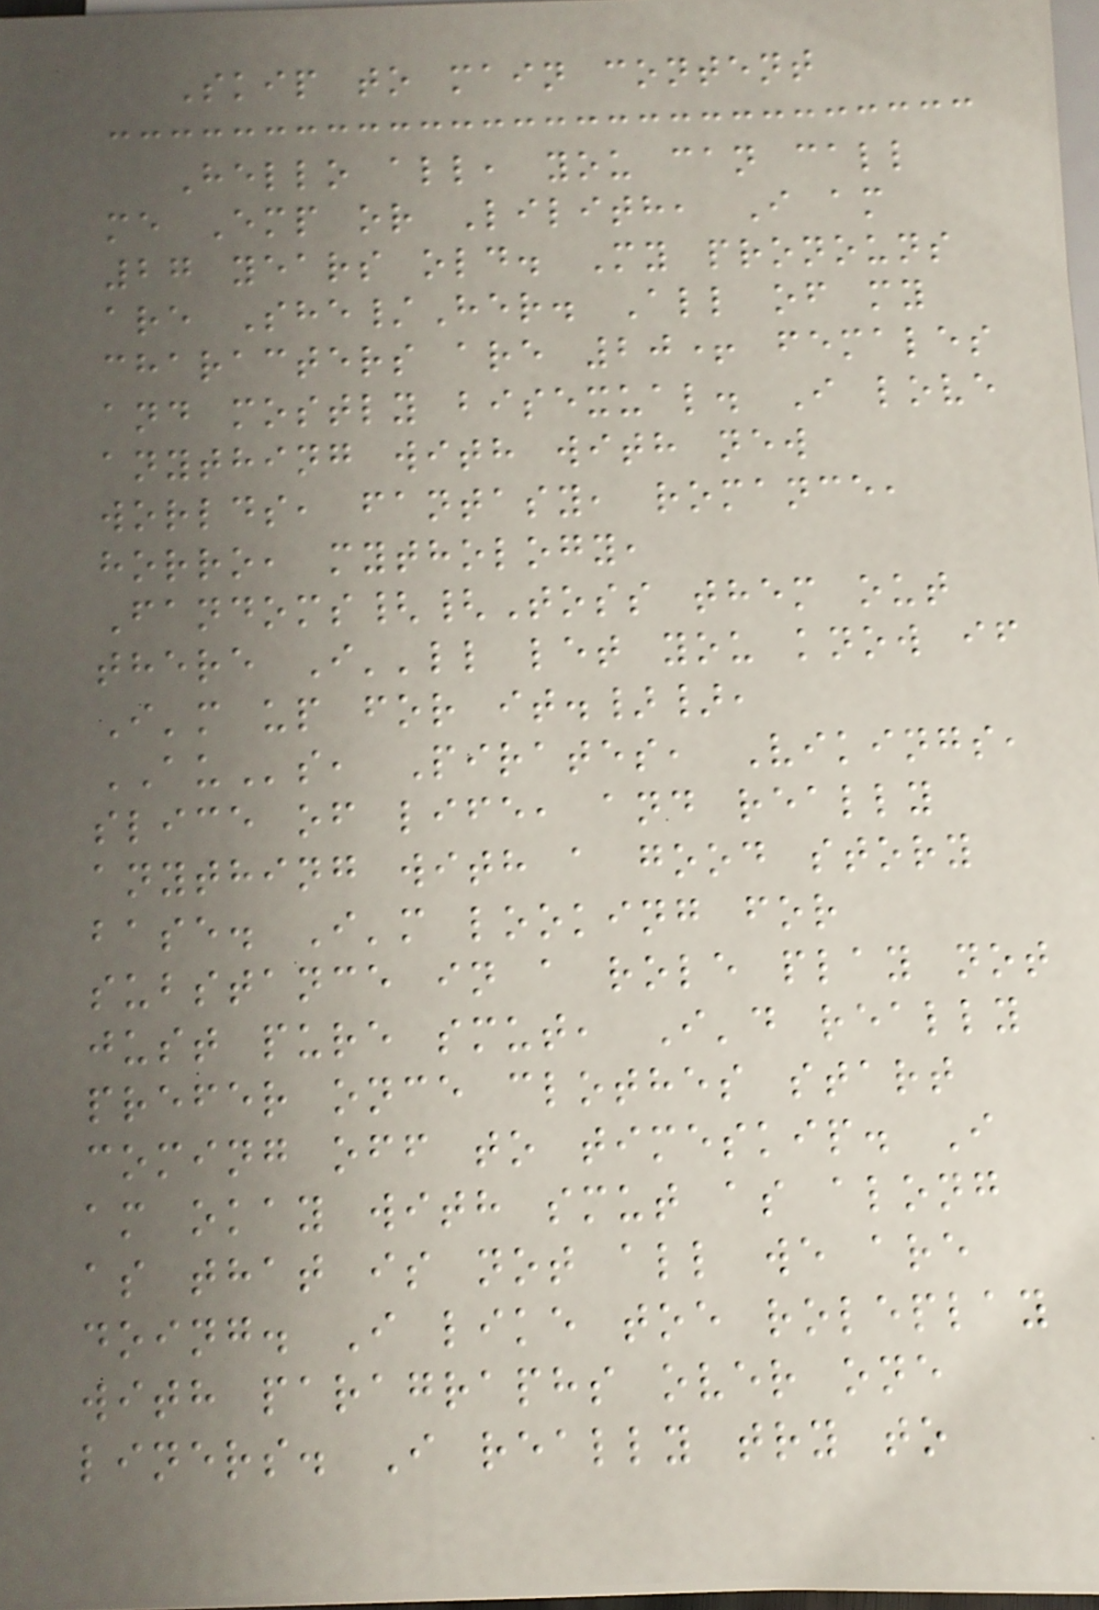Skip to main content
Hello all, you can call
me Emp or Lilith, I am
27 years old. My pronouns
are She/Her. All of my
characters are 20+ females
and mostly bisexual. I love
anything with with new
worlds, fantasy, romance,
horro, mythology,
Fandoms{{Toss them out
there I''ll let you know if
I'm up for it.}},
AUs, Pirates, Vikings,
slice of life, and really
anything with a good story
base. I'm looking for
substance in a role play not
just pure smut, I'd really
prefer once clothes start
coming off to timeskip. I
am okay with smut as along
as that is not all we are
doing. I like toe roleplay
with paragraphs over one
liners. I really try to
